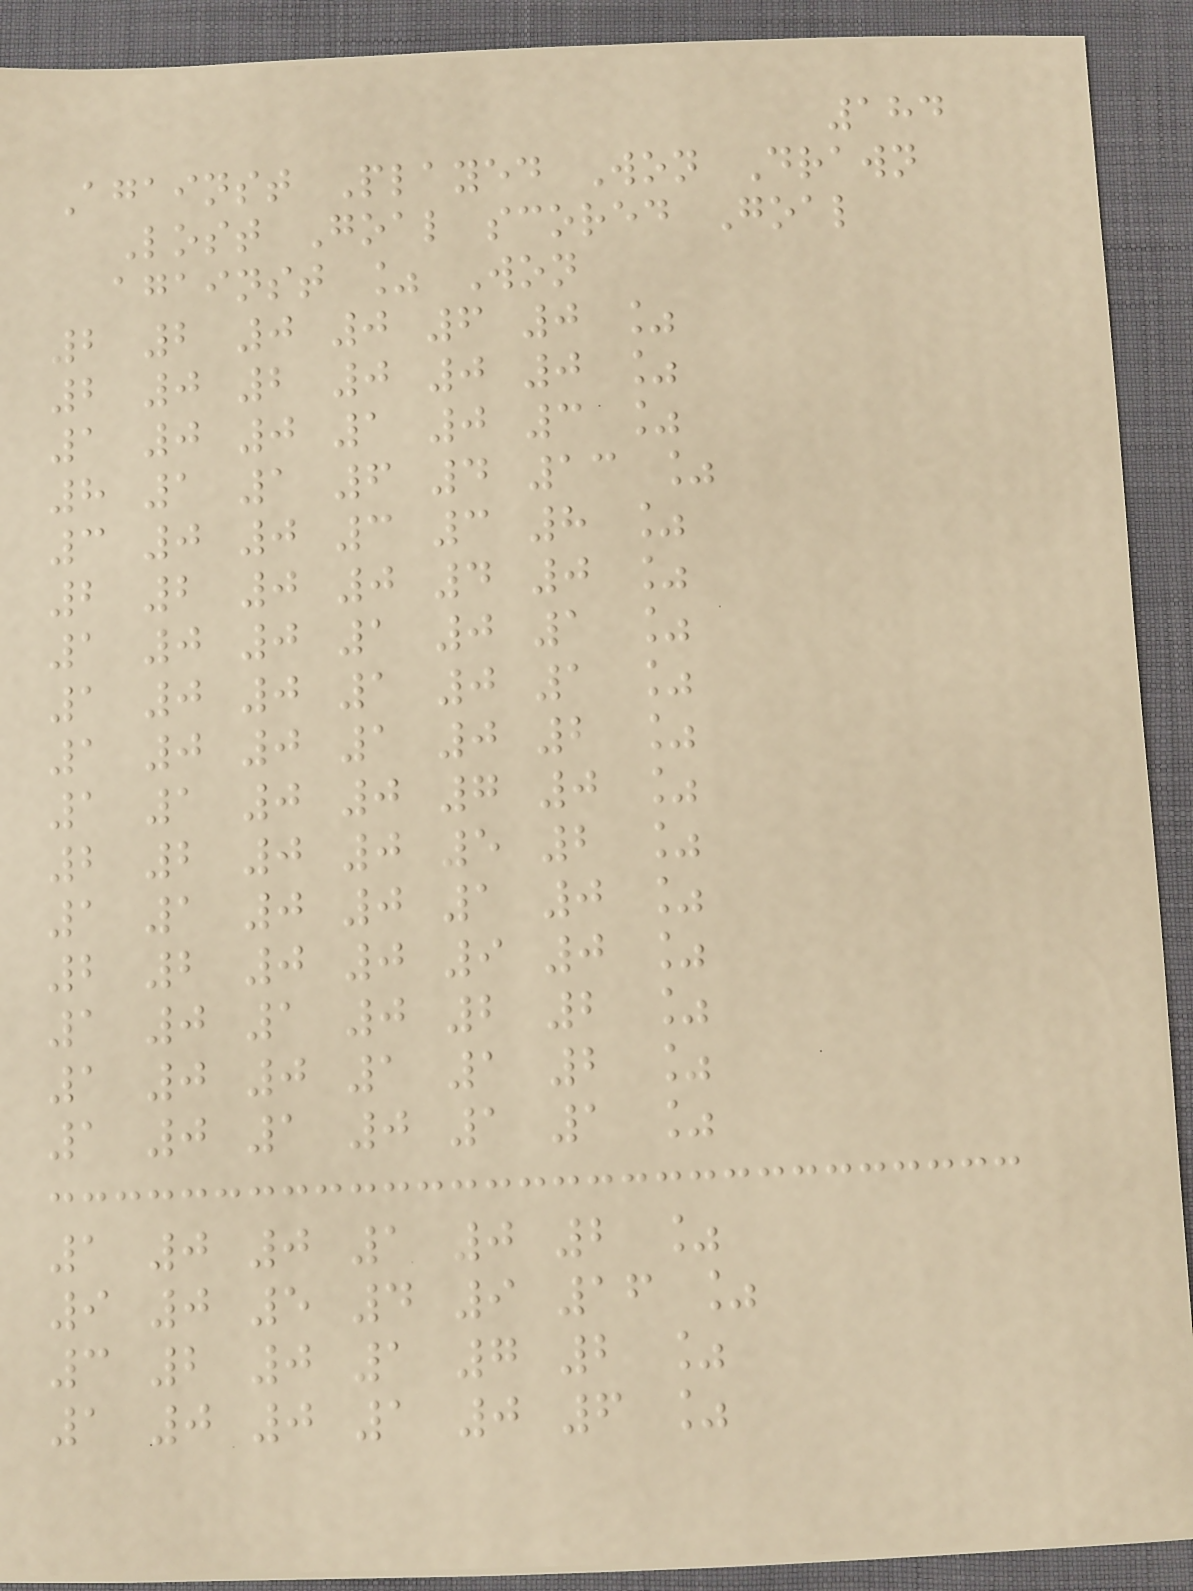184
Against Played Won Drawn
Lost Goal scored Goal
against % Won
2 2 0 0 6 0 %
2 0 2 0 0 0 %
1 0 0 1 0 3 %
8 1 1 6 4 13 %
3 0 0 3 3 8 %
2 2 0 0 4 0 %
1 0 0 1 0 1 %
1 0 0 1 0 1 %
1 0 0 1 0 2 %
1 1 0 0 7 0 %
2 2 0 0 5 2 %
1 1 0 0 1 0 %
2 2 0 0 9 0 %
1 0 1 0 2 2 %
1 0 0 1 1 2 %
1 0 1 0 1 1 %
1 0 0 1 0 2 %
9 0 5 4 9 16 %
3 2 0 1 7 2 %
1 0 0 1 0 6 %
